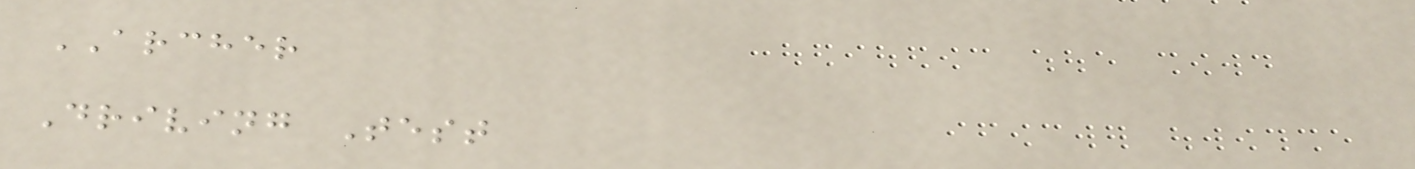ARCHER
Driving Test
